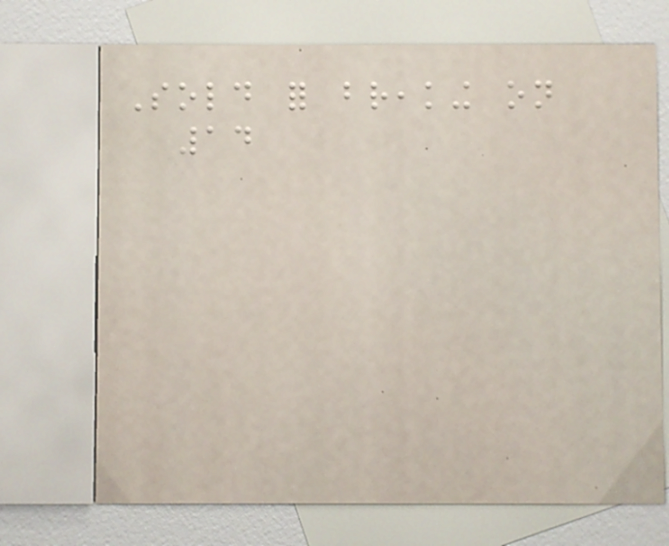Sold for breaking on
14
